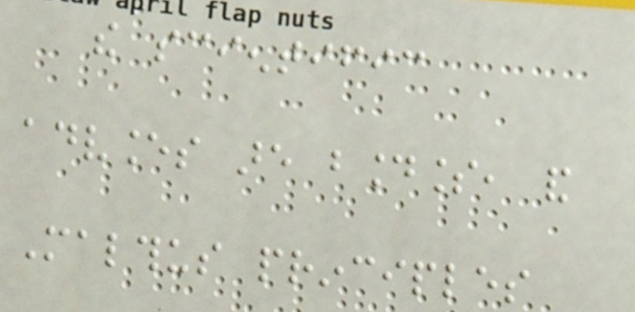the scientific
advances are boundless, and
Malthus principles
